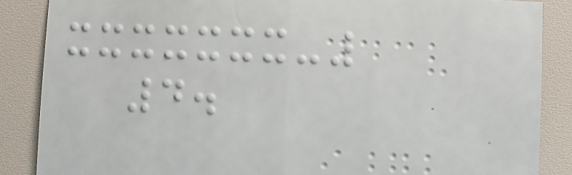4.
